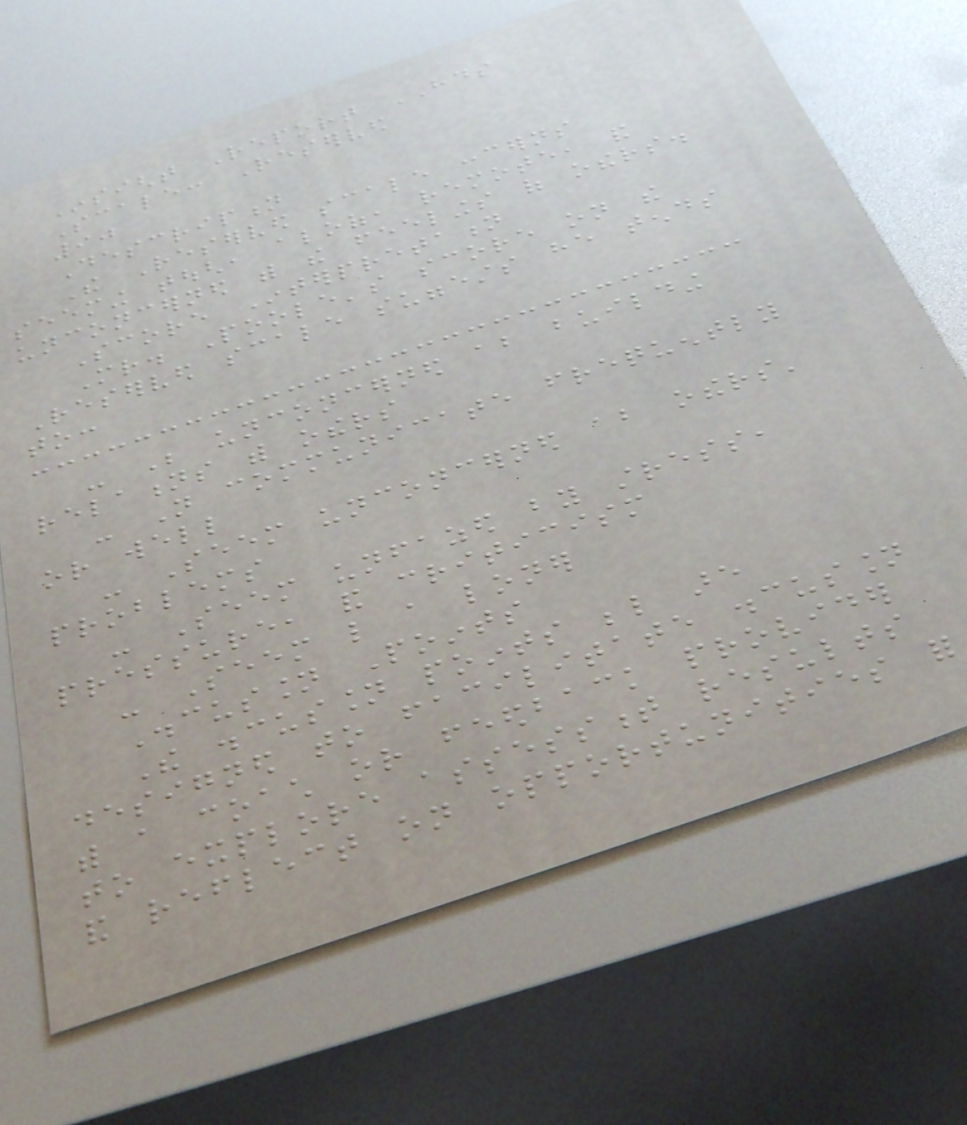Insight Report HDS
Scale: Reserved
90
Description
The Reserved scale concerns
seeming tough, aloof, remote, and
unconcerned with the feelings of others.
Score Interpretation
Mr. Poole's score on the
Reserved scale suggests he tends
to:
- Be unconcerned about building
relations with others
- Not communicate frequently
or well
- Seem unconcerned about others'
problems
- Seem unfazed by stress,
pressure, and criticism
- Seem like a loner
Discussion Points
The discussion points below are
designed to facilitate discussion
with a coach or feedback provider
to explore assessment results
and reflect on opportunities for
